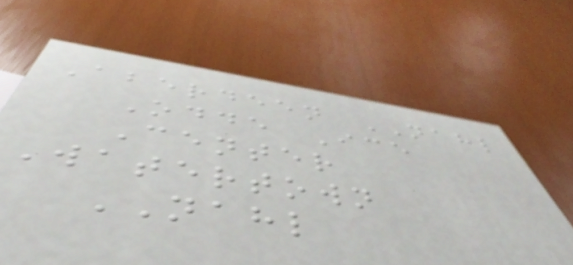Aberdeen NAHL
Odde Ice
Center
Watertown
NAHL
